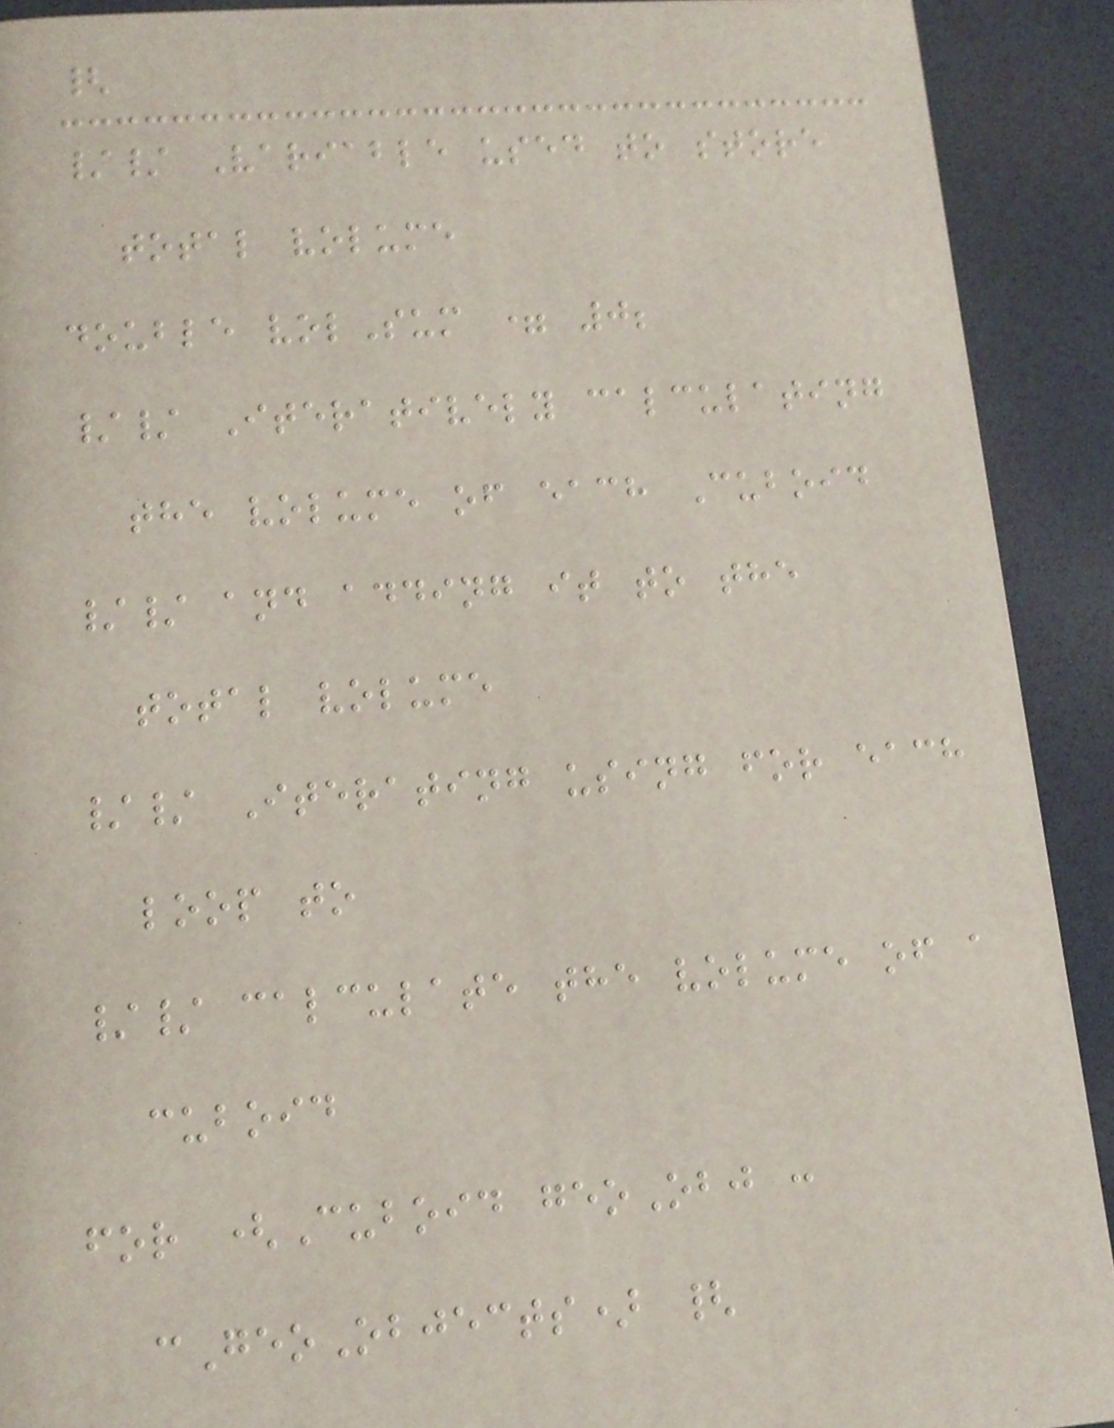{
// Variable used to store
total volume
double volSum = 0;
// Iteratively calculating
the volume of each Cuboid
// and adding it to the
total volume
// Iterating using for each
loop to
// calculate the volume of a
cuboid
for (Cuboid geoObj :
cGeoObjects) {
